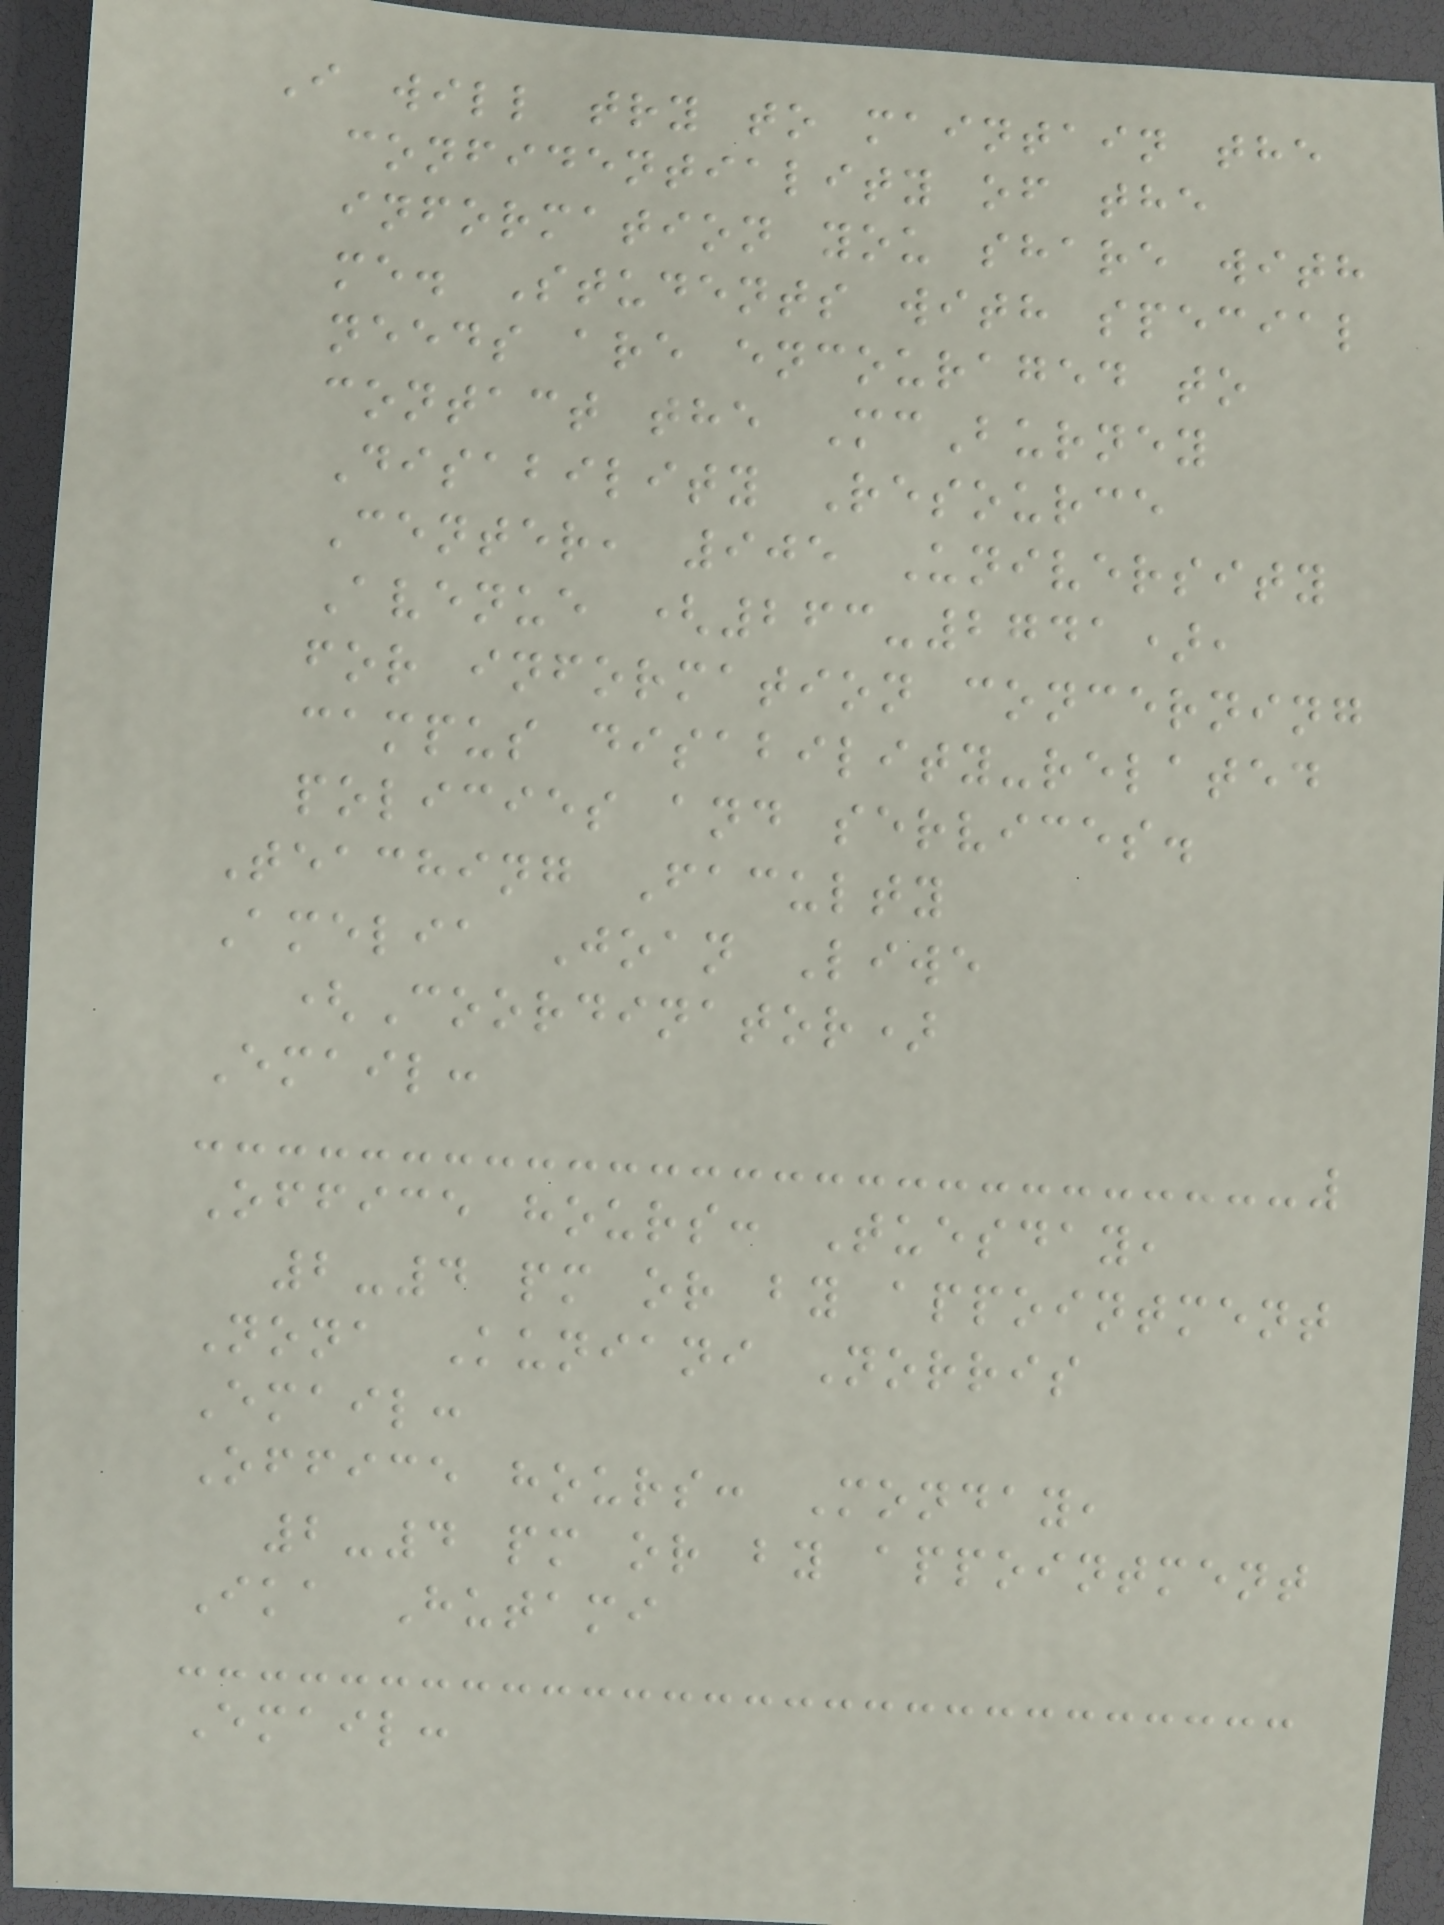I will try to maintain the
confidentiality of the
information you share with
me. Students with special
needs are encouraged to
contact the McBurney
Disability Resource
Center, 905 University
Avenue (263-2741),
for information concerning
campus disability-related
policies and services.
Teaching Faculty
Amelia Joan Liwe
(Coordinator)
Email:
Office hours: Tuesday,
2-4 pm or by appointment
Nona Kuniani Norris
Email:
Office hours: Monday,
2-4 pm or by appointment
Ika Hutami
Email:
